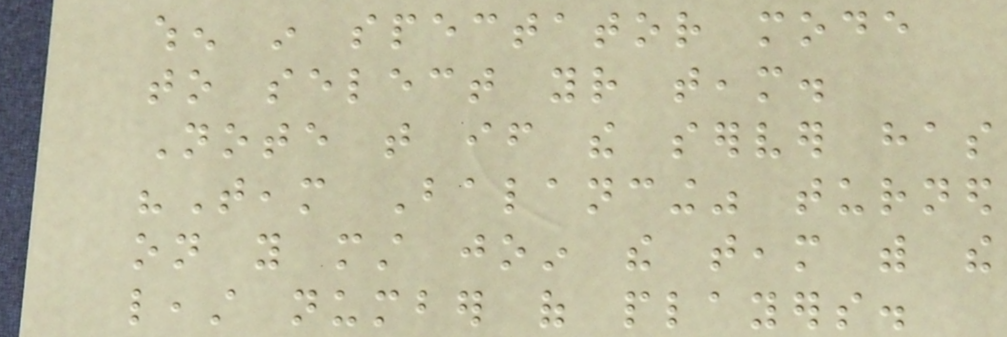when in spectator mode
to select your team.
Note that if the server has
"Team Balancing" turned
on you must join the team with the
least number of players.
